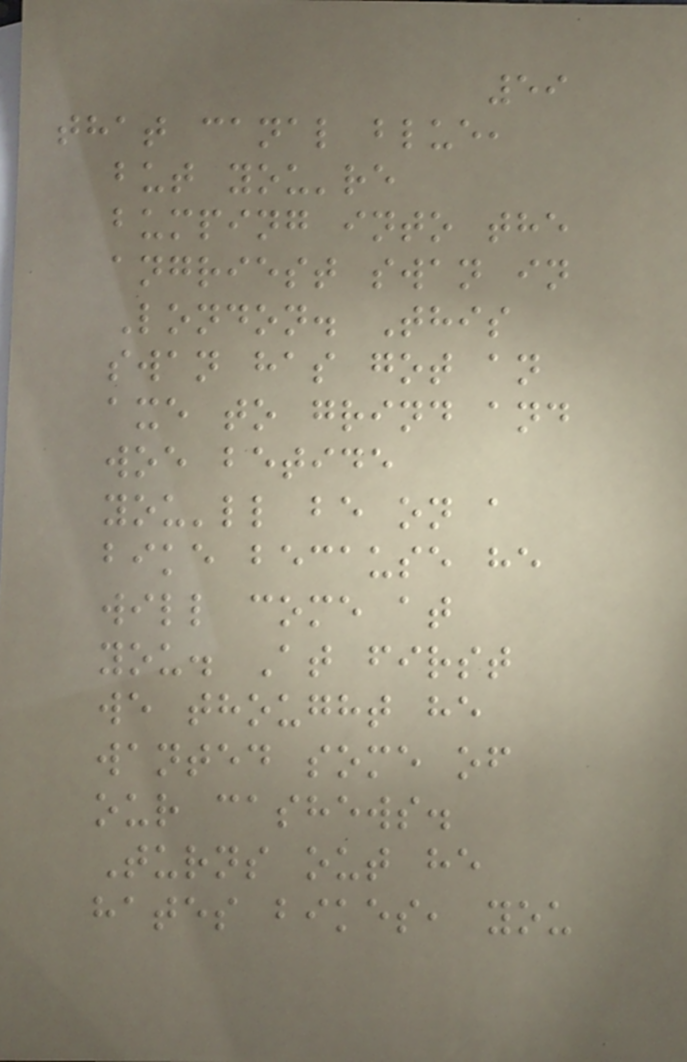59
that canal blue,
but you're
bumping into the
angriest swan in
London. This
swan has got an
axe to grind and
woe betide
you'll be on a
bike because he
will come at
you. At first
we thought he
wanted some of
our cashews.
Turns out he
hates bikes, you
